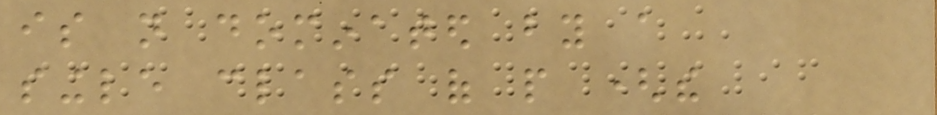is not dominated by a
single class of people (the
